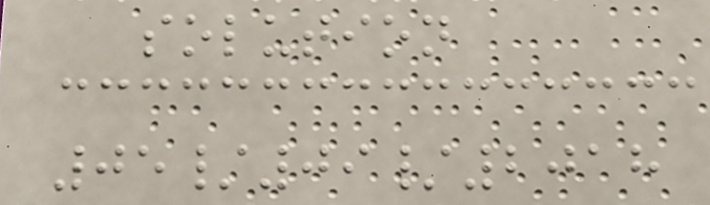solution
05/09/2018
